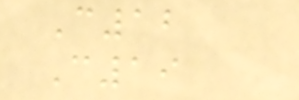C12
C19
